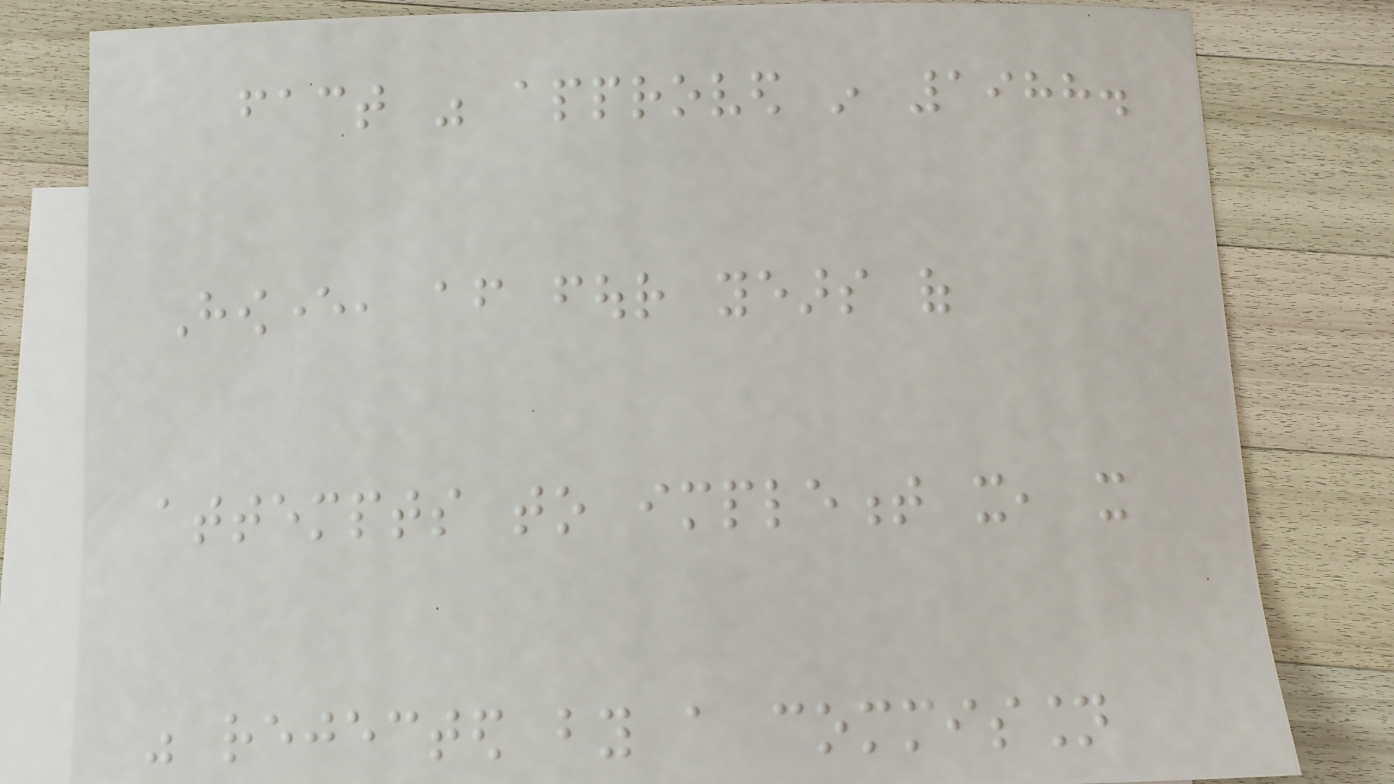fact was approved in 1988.
However, after four years of
attempts to implement it, it
was rejected by a commission
